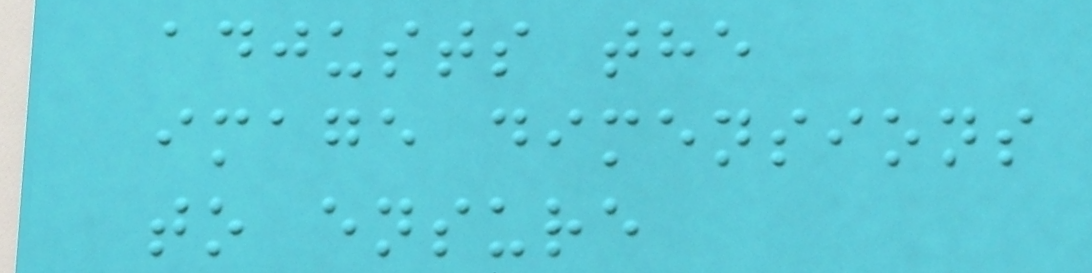adjusts the
image dimensions
to ensure
